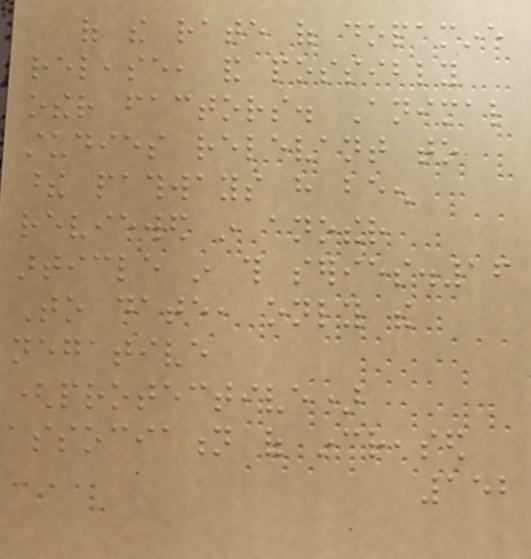of the rate of dopamine
release, and possibly
other factors. Animal
studies relevant to
these pathways have been
reviewed in another
article in this series.16
To date, only the
negative
(protective)
association of increased
152
